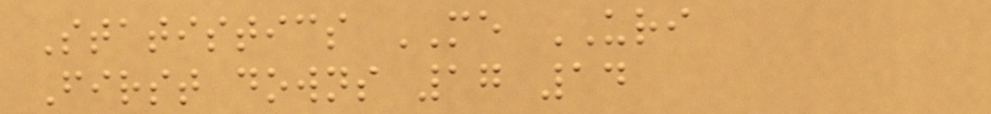Statistics ME URI
First downs 17 14
